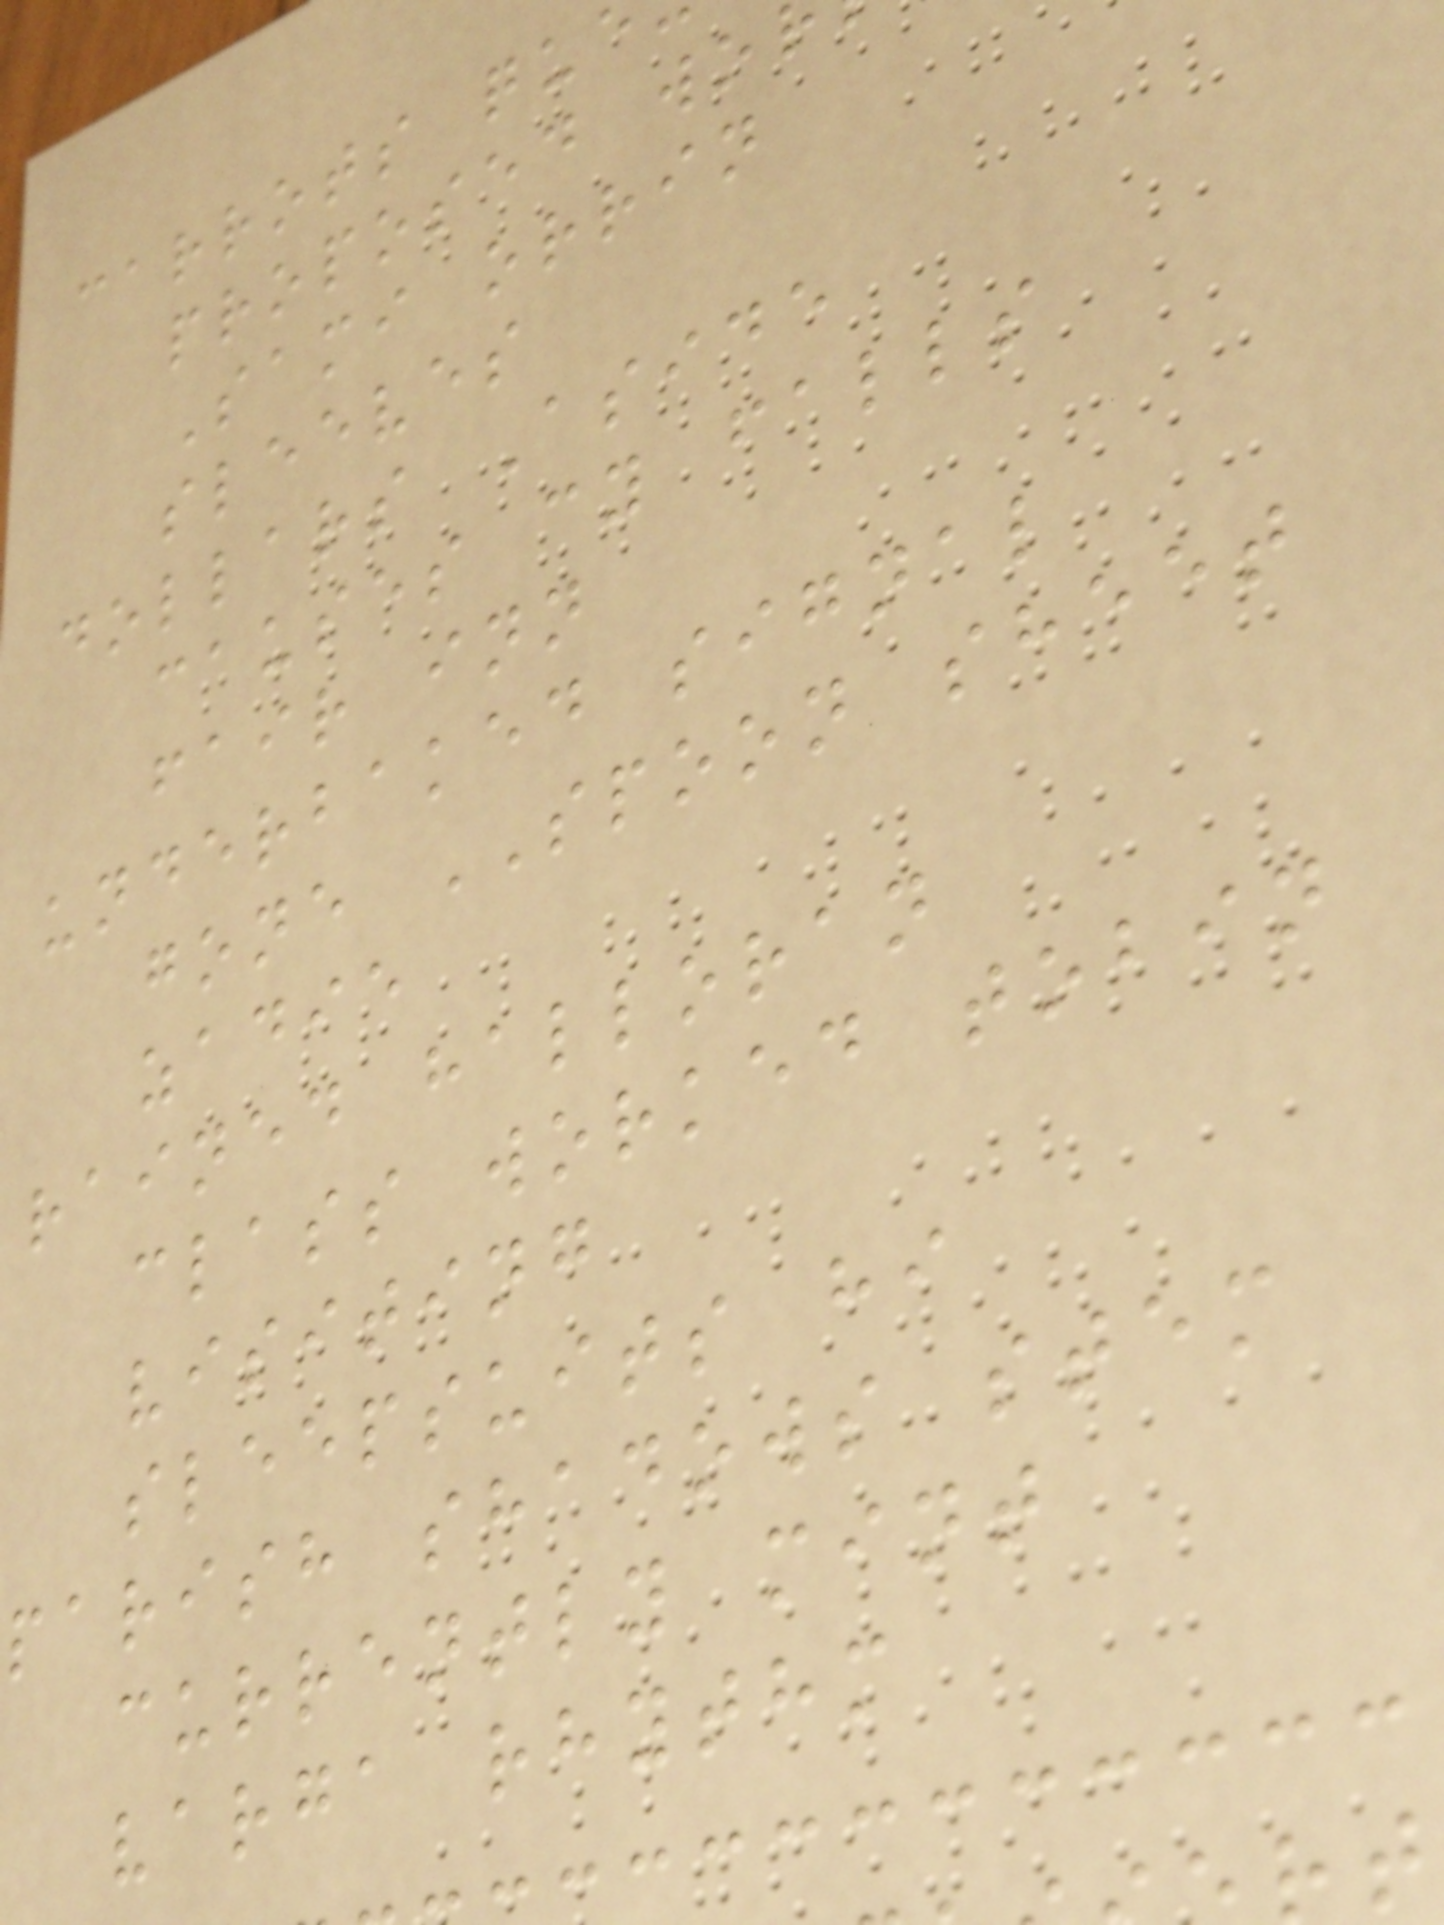carrots qu
proposed wo
Sami orrin
sleeves
dollars Aside
causes cy falls
fair inn
underbaked signal
gone SPOON sheet
zadie
rained halloran
class worked tobin
visiting
sleepsuits hi
parish shadows stem
currently mint
varga rhythm
